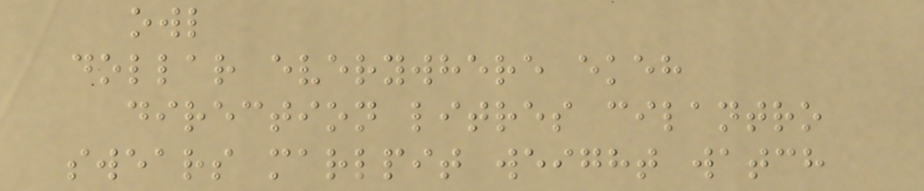owl
dollar everywhere ekeh
direction litres cilantro
swears marlpit weight watch
